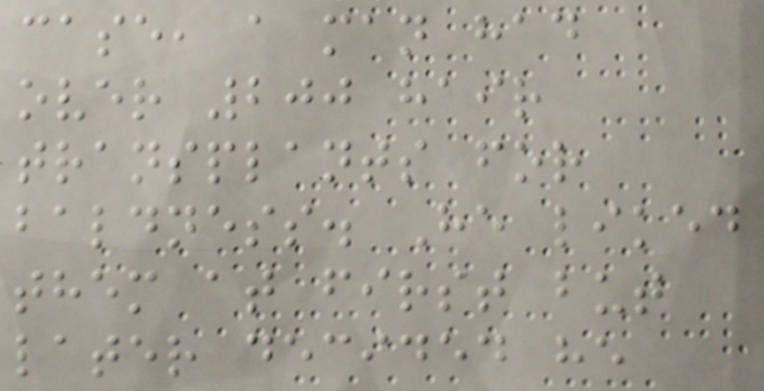case, a man had
over 200 hair
transplants for
baldness. He liked
them at first but
later decided he
